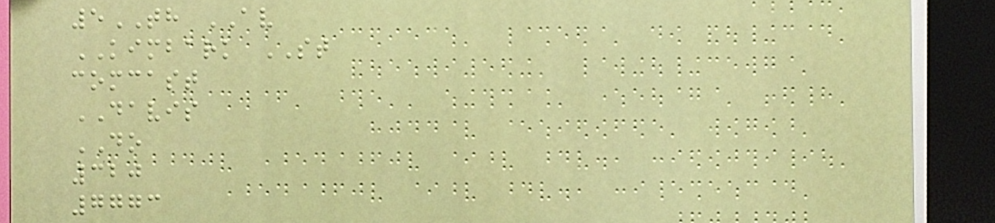5TH AV
KIMBARK ST
comcast
DAVIS
DO
320
7773
